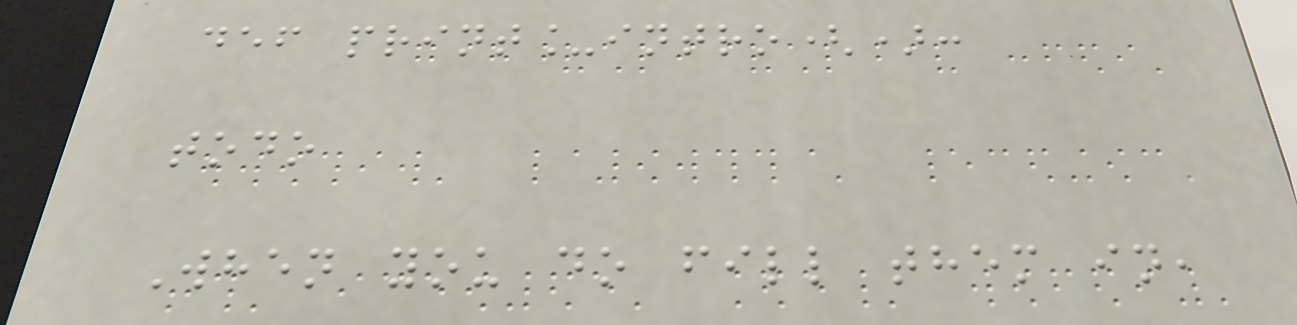def print_intro():
todo
When you do fill them in,
